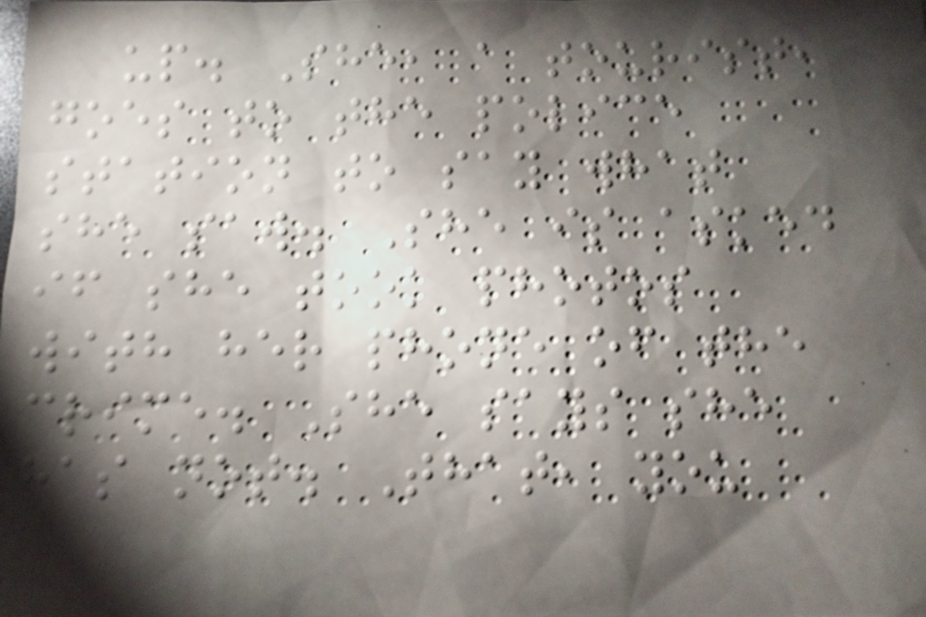up. She, a tourist,
goes to the police
station to say what
she saw. She is asked
if she took photos
with her phone of the
crime. She says she
has not. That, you
